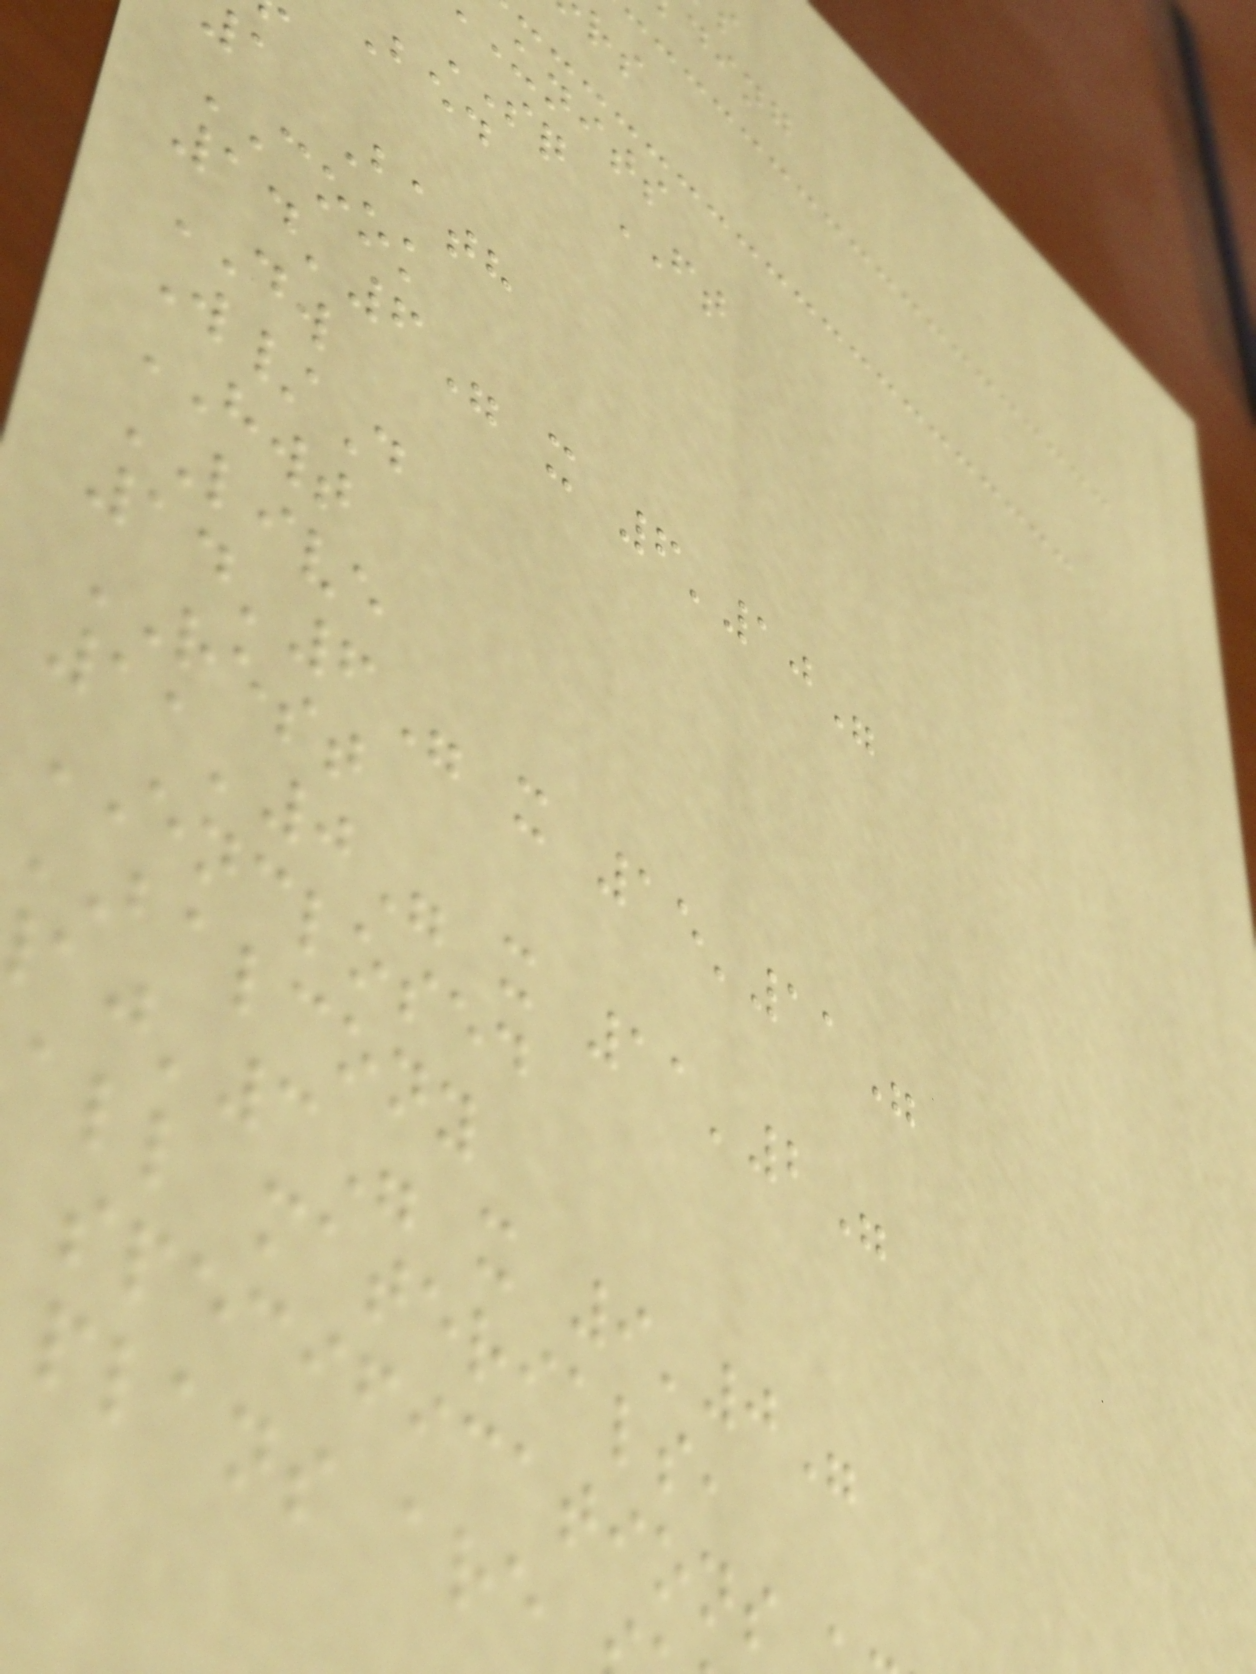ding
units
SQ FT
a Bath
COOK
14'6" x 6'10"
DW
W/D
HWT
LIVE
14'6" x 15'11"
REST
11'0" x 11'2"
ENCLOSED
BALCONY
'3" x 9'0"
all materials,
specifications
plans are
